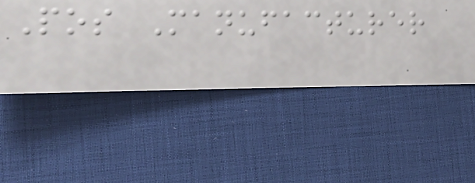Pos Manufacturer
